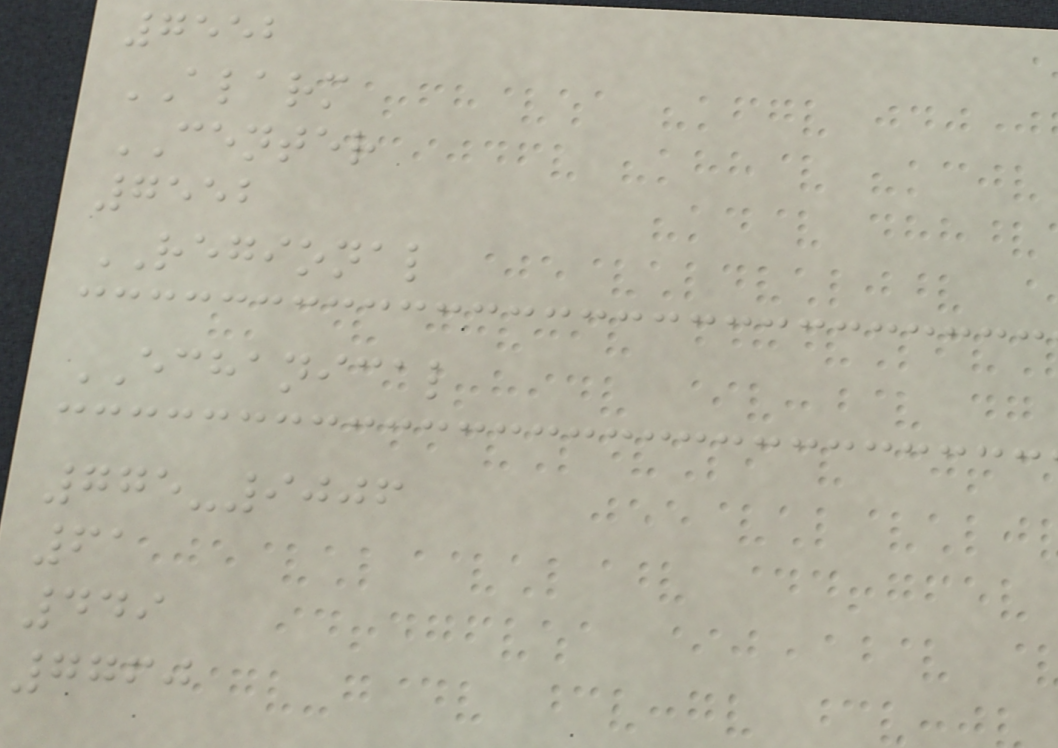7552
ALARM
CENTER
7552
REGIONAL
ECHANICAL
775-9006
61
449
7760
